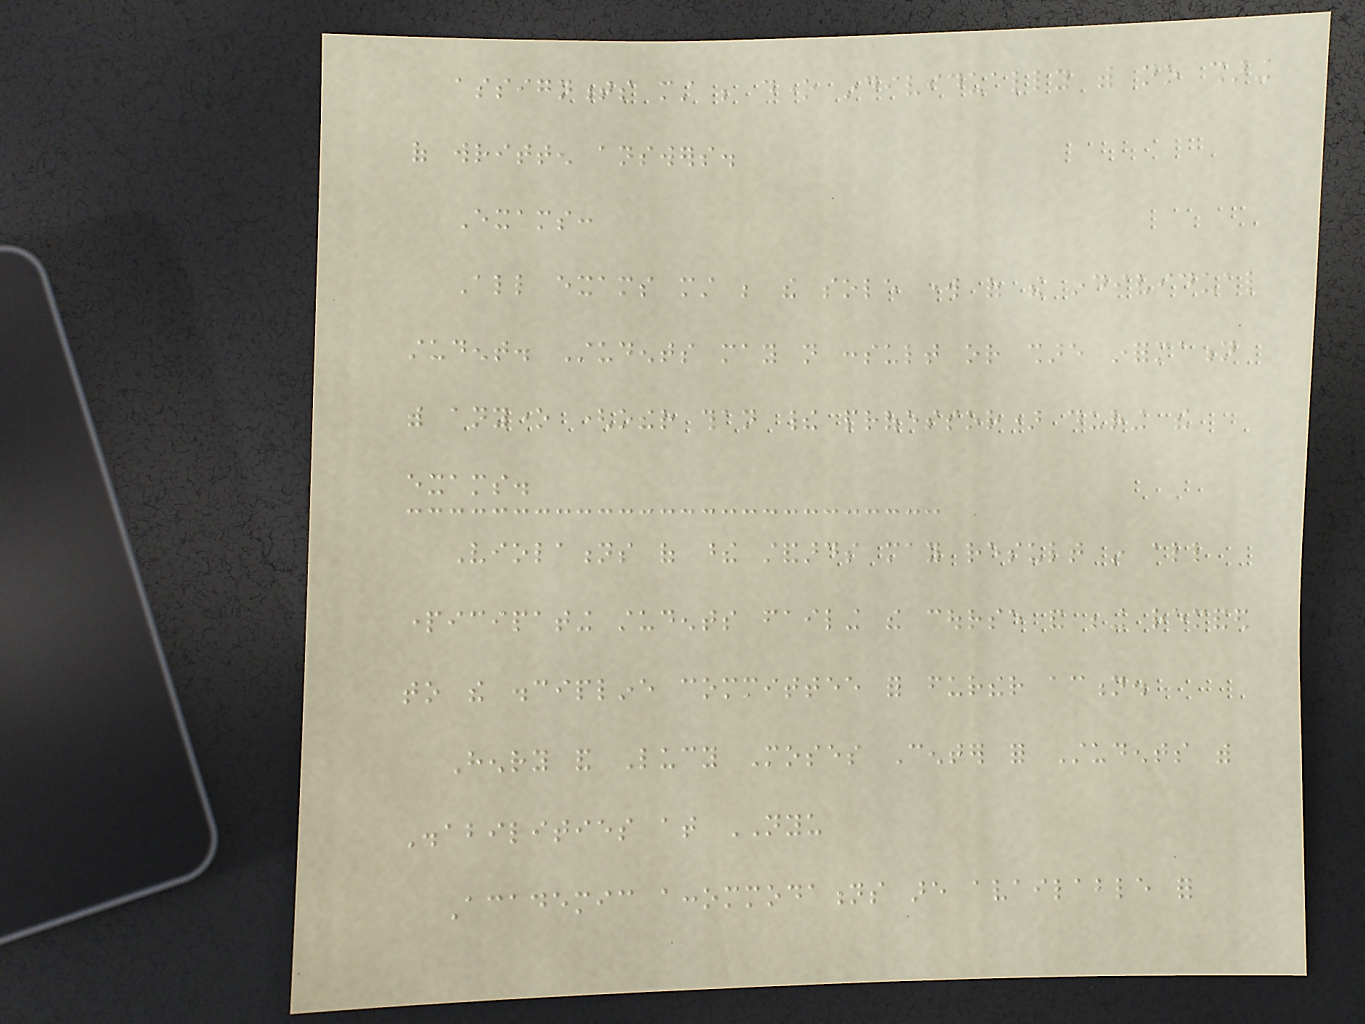assignments must be done individually with no sharing
of written answers.
Exams:
All exams must be the sole work of the individual
student. Students may not consult or share information
with anyone (other than their professor) during the
exams.
Violations of these standards may result in all
participating students failing the course and being remanded
to the discipline committee for further action.
Henry and Lucy Moses Center for Students with
Disabilities at NYU
Academic accommodations are available for
